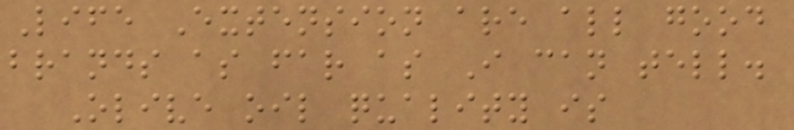Life Extension are all good
brands as far as I can tell.
Olive oil quality is
